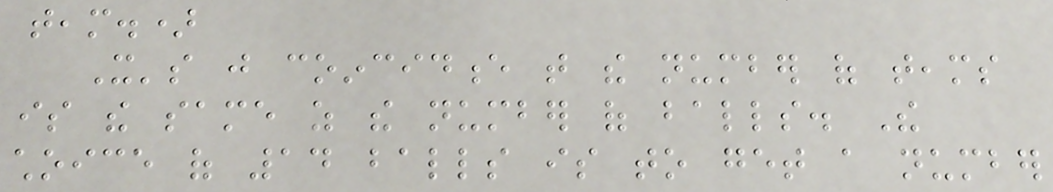team.)
It's just coincidence that the number of teams
is the same as the number of balls. The
choice of 14 balls is to get a number
